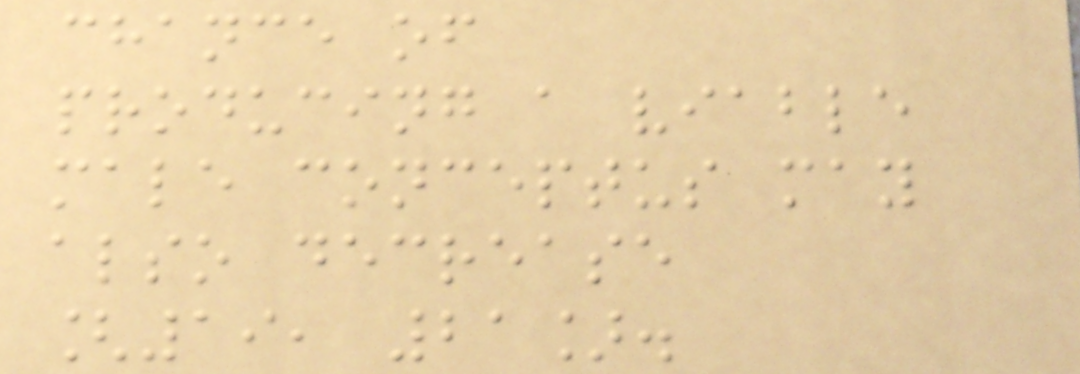chance of
producing a viable
male conceptus may
also decrease
[19, 21].
